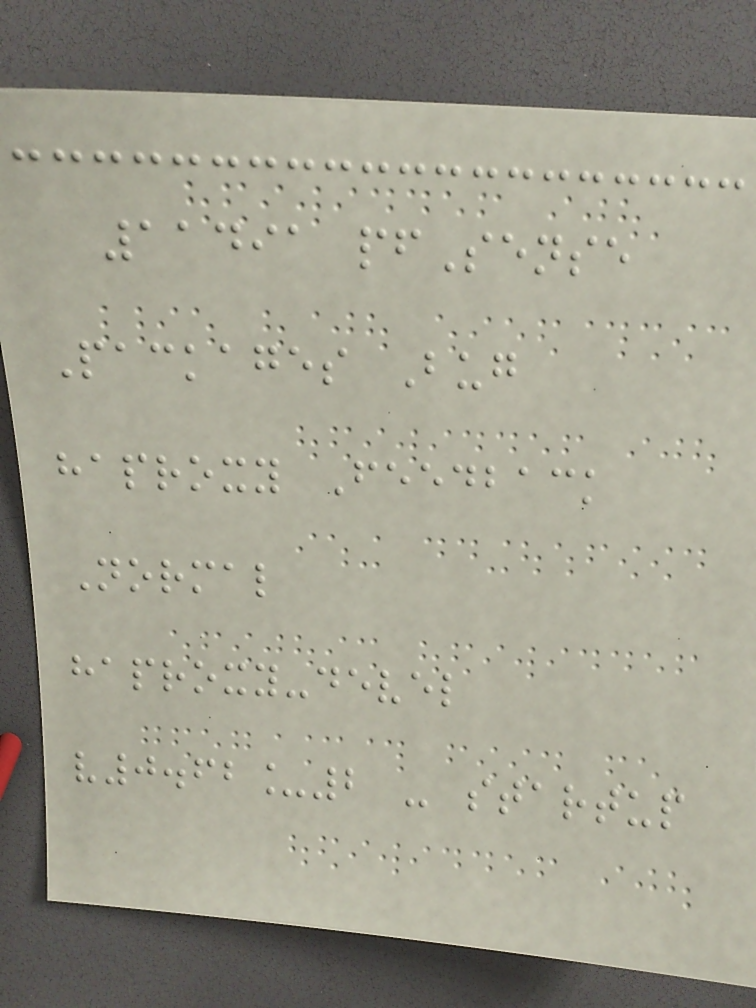11491 pfSense
Packages Bug
haproxy Feedback
Normal
haproxy-devel
v0.62_2 - startup
